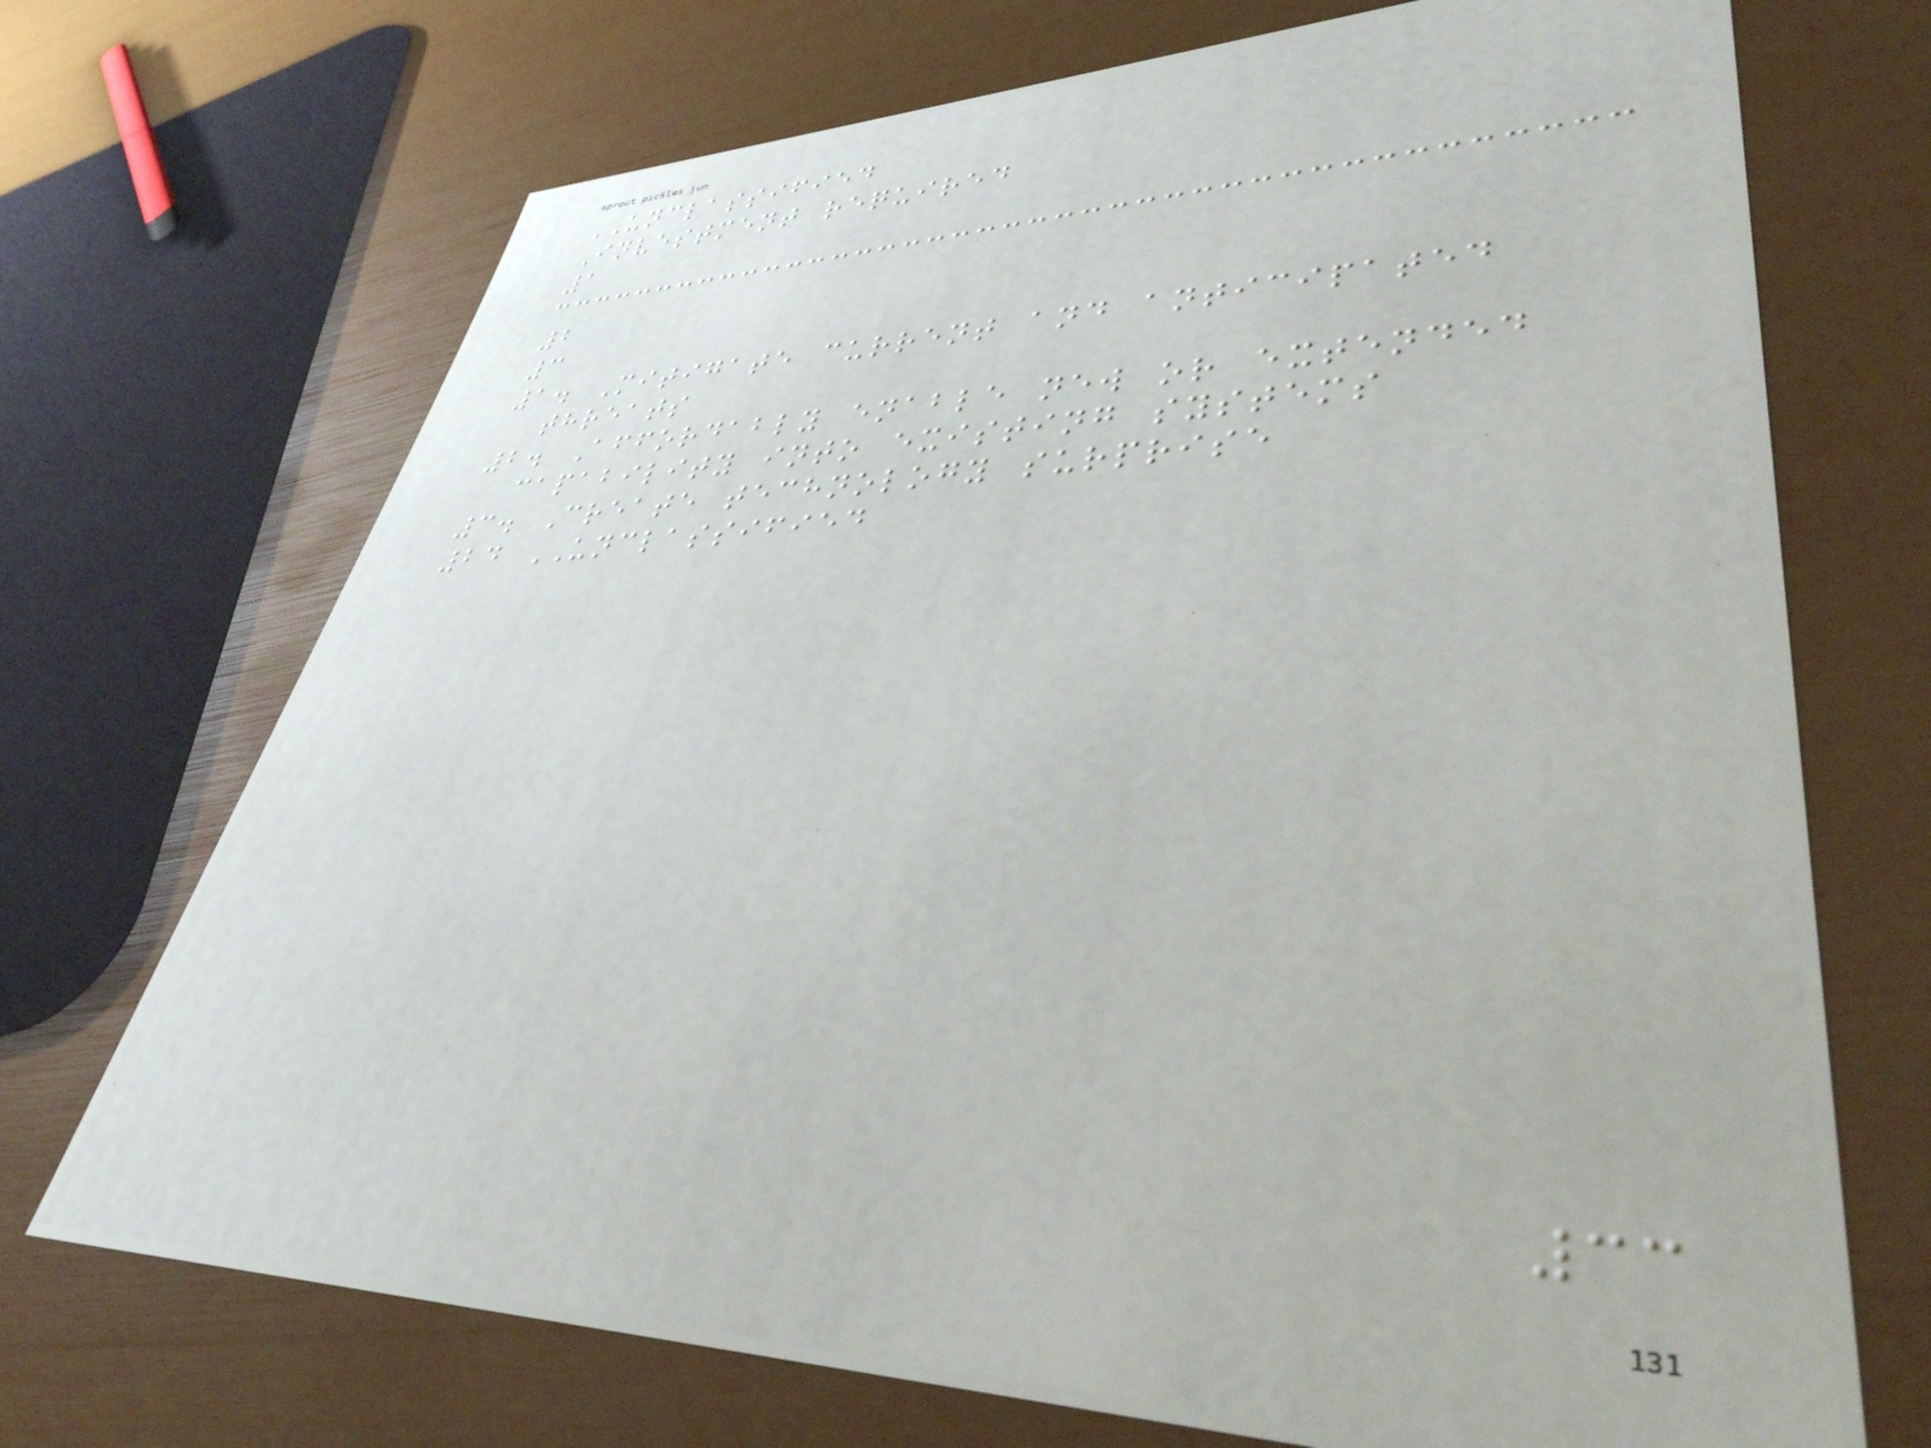UNCLASSIFIED
Investment required
1
2
3
1. Mitigate current and anticipated
threats
2. Affordably enable new or extended
capability into existing systems
3. Create technology surprise
24 UNCLASSIFIED
33
